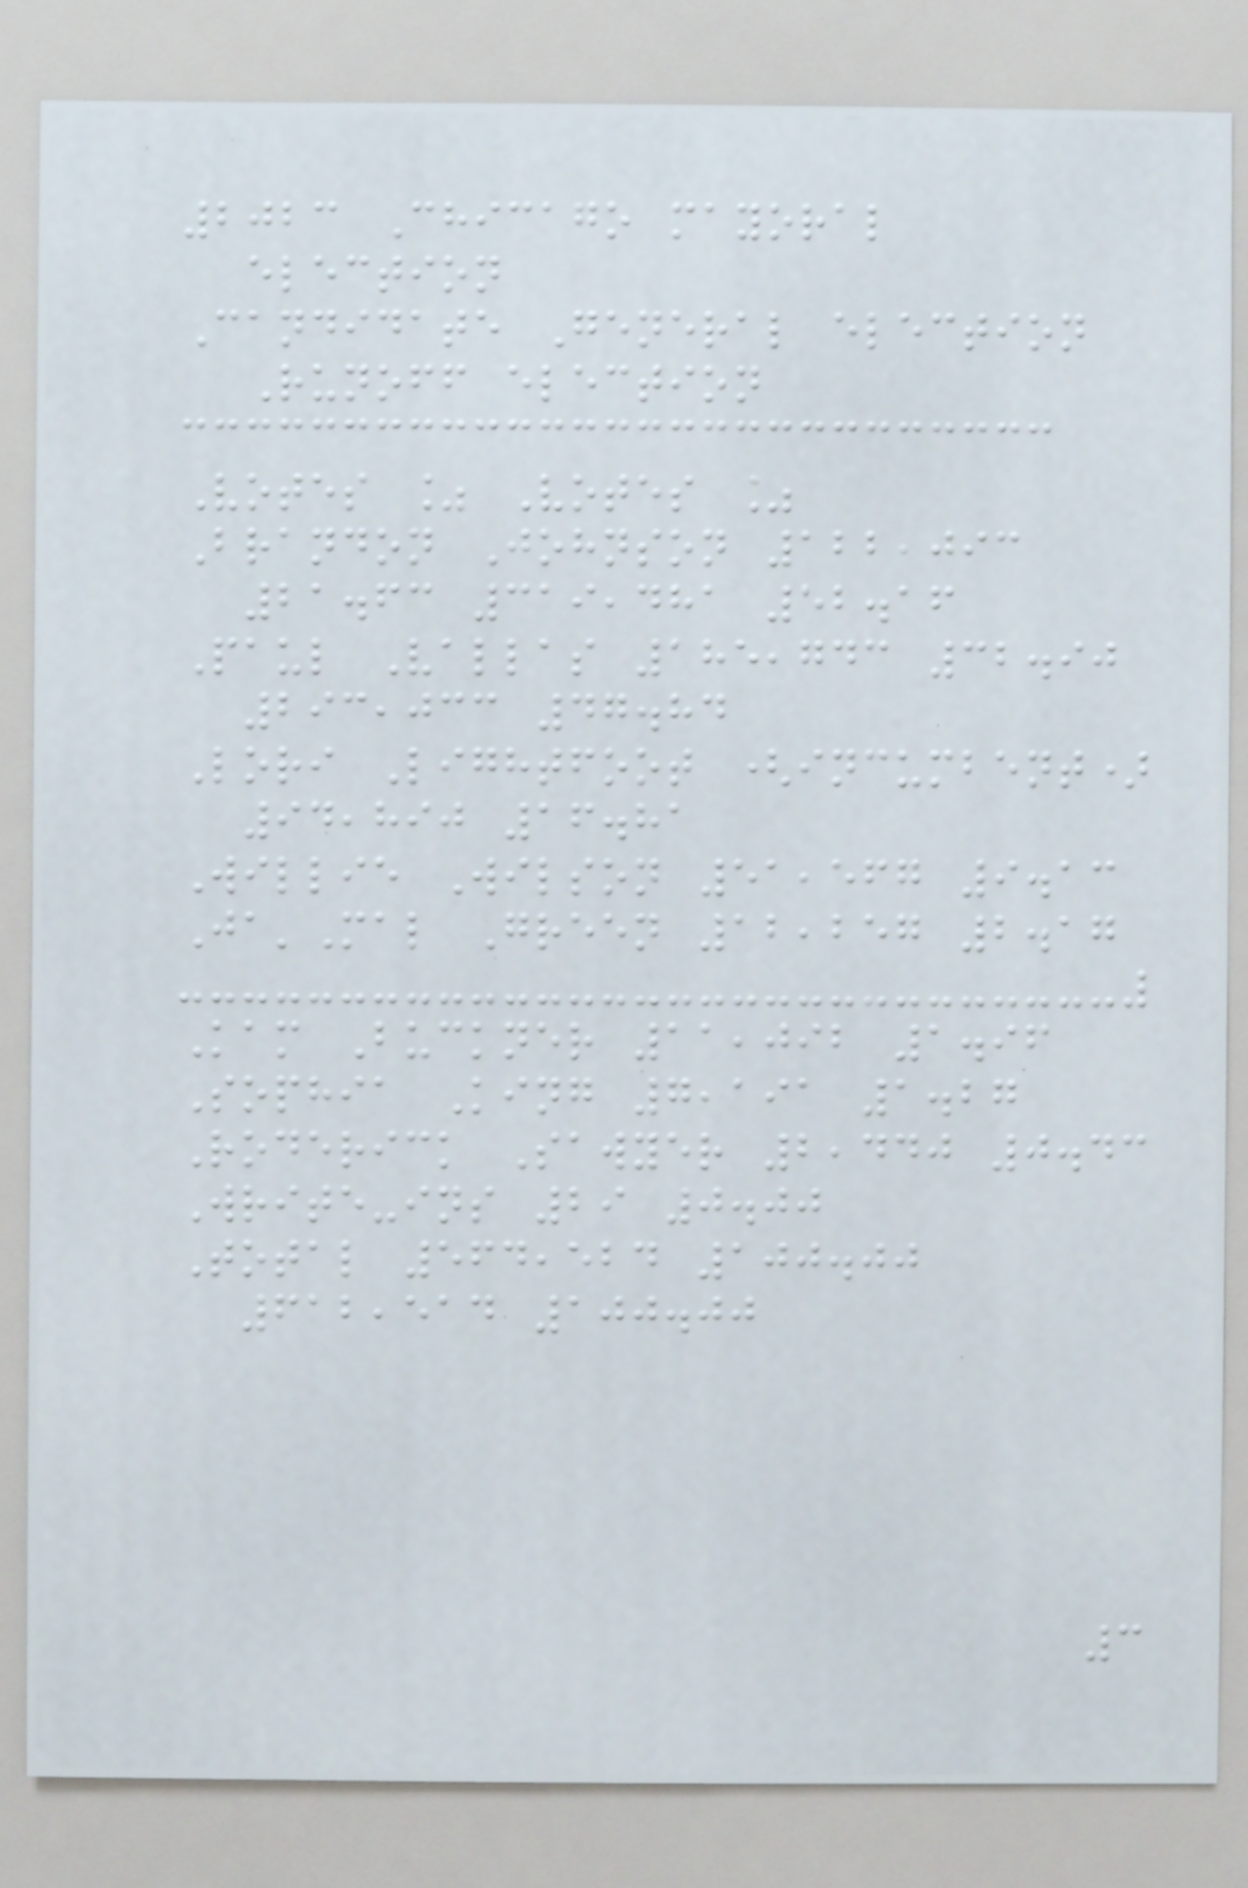2023 Chicago mayoral
election
Candidate General election
Runoff election
Votes % Votes %
Brandon Johnson 122,093
21.63 319,481 52.16
Paul Vallas 185,743 32.90
293,033 47.84
Lori Lightfoot (incumbent)
94,890 16.81
Willie Wilson 51,567 9.13
Ja'Mal Green 12,257 2.17
Kam Buckner 11,092 1.96
Sophia King 7,191 1.27
Roderick Sawyer 2,440 0.43
Write-ins 29 0.00
Total 564,524 100.00
612,514 100.00
3
